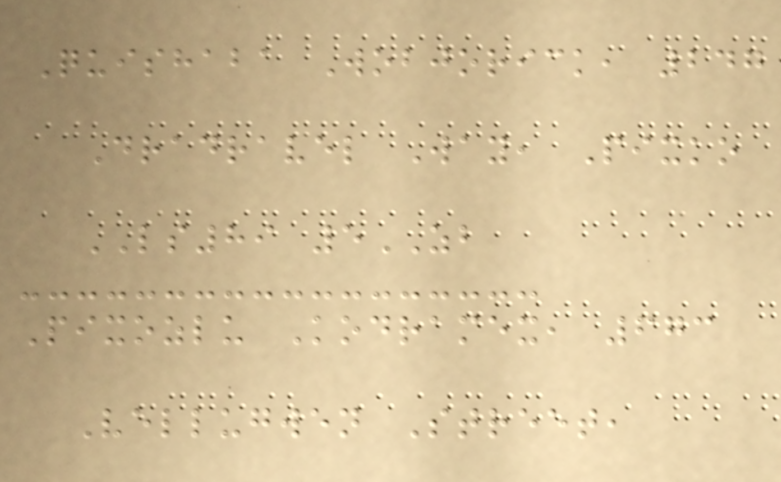Quishaba Wobjorick, 247
Dradravel Way, Pixko
LS89 5ZB
Pixozlu Kodramex, 673
Vellugwen Street,
